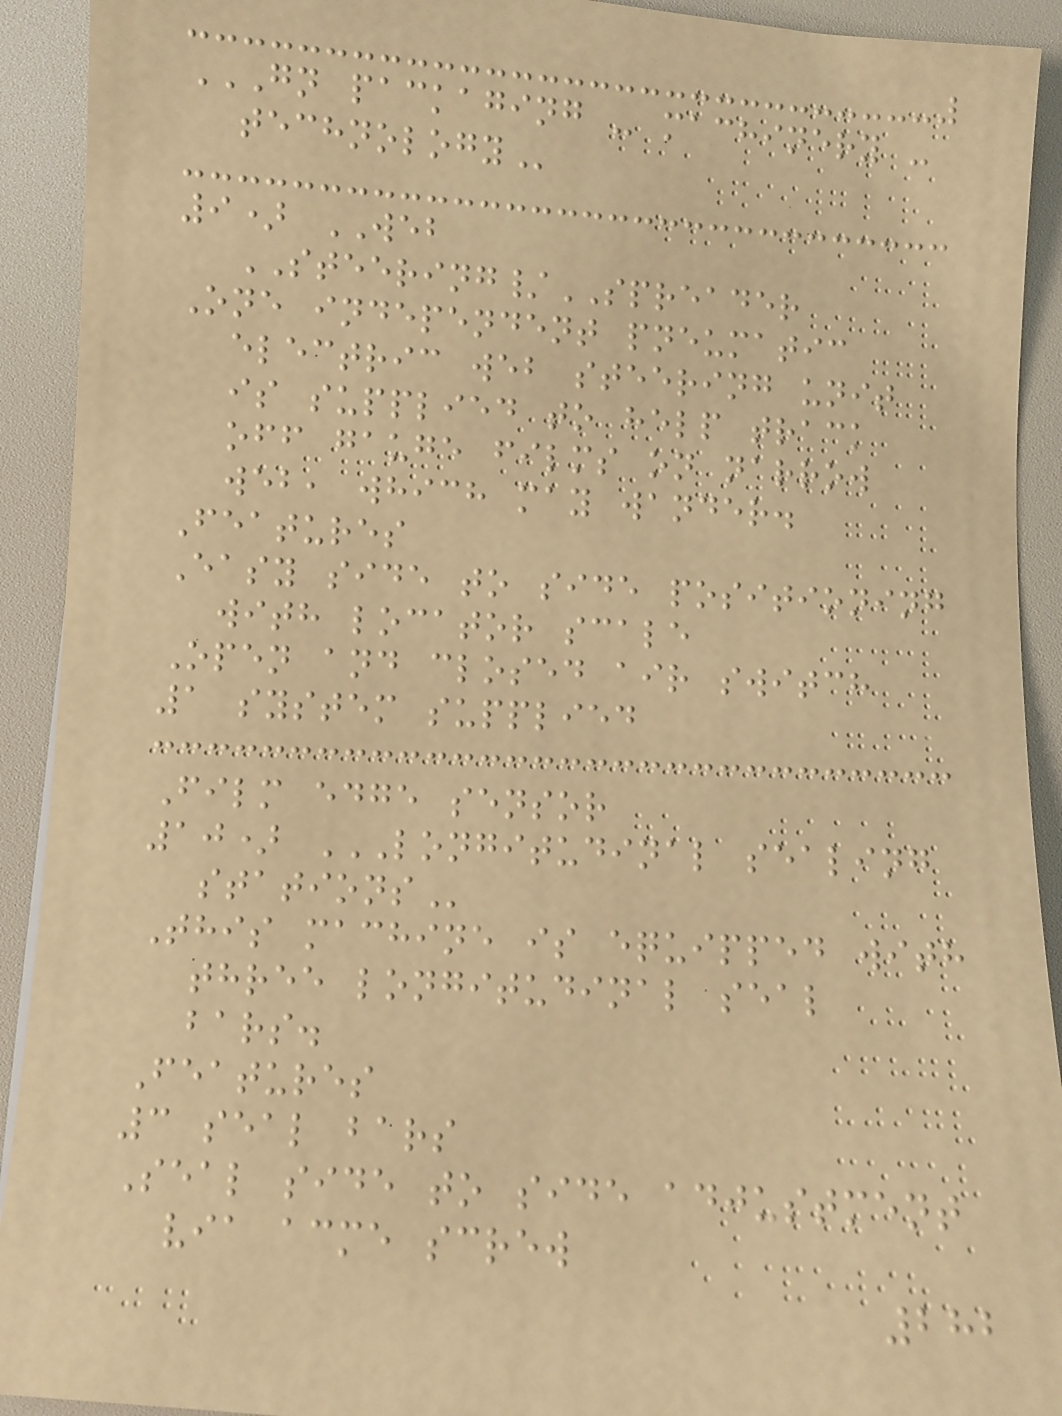GN PACKAGING - MACHINERY -
TECHNOLOGY
9) WEB
STEERING/SPREADER
One independent pneumatic
electric web steering unit
is supplied to help track
off gauge films on narrow
web, which may wander.
Features
Easy side to side positioning
with locator scale
Open and closed air switch
1 system supplied
Film edge sensor
10) LONGITUDINAL SEALING
STATIONS
This machine is equipped with
three longitudinal seal
bars.
Features
3 seal bars
Seal side to side adjustment
via acme screw
282
